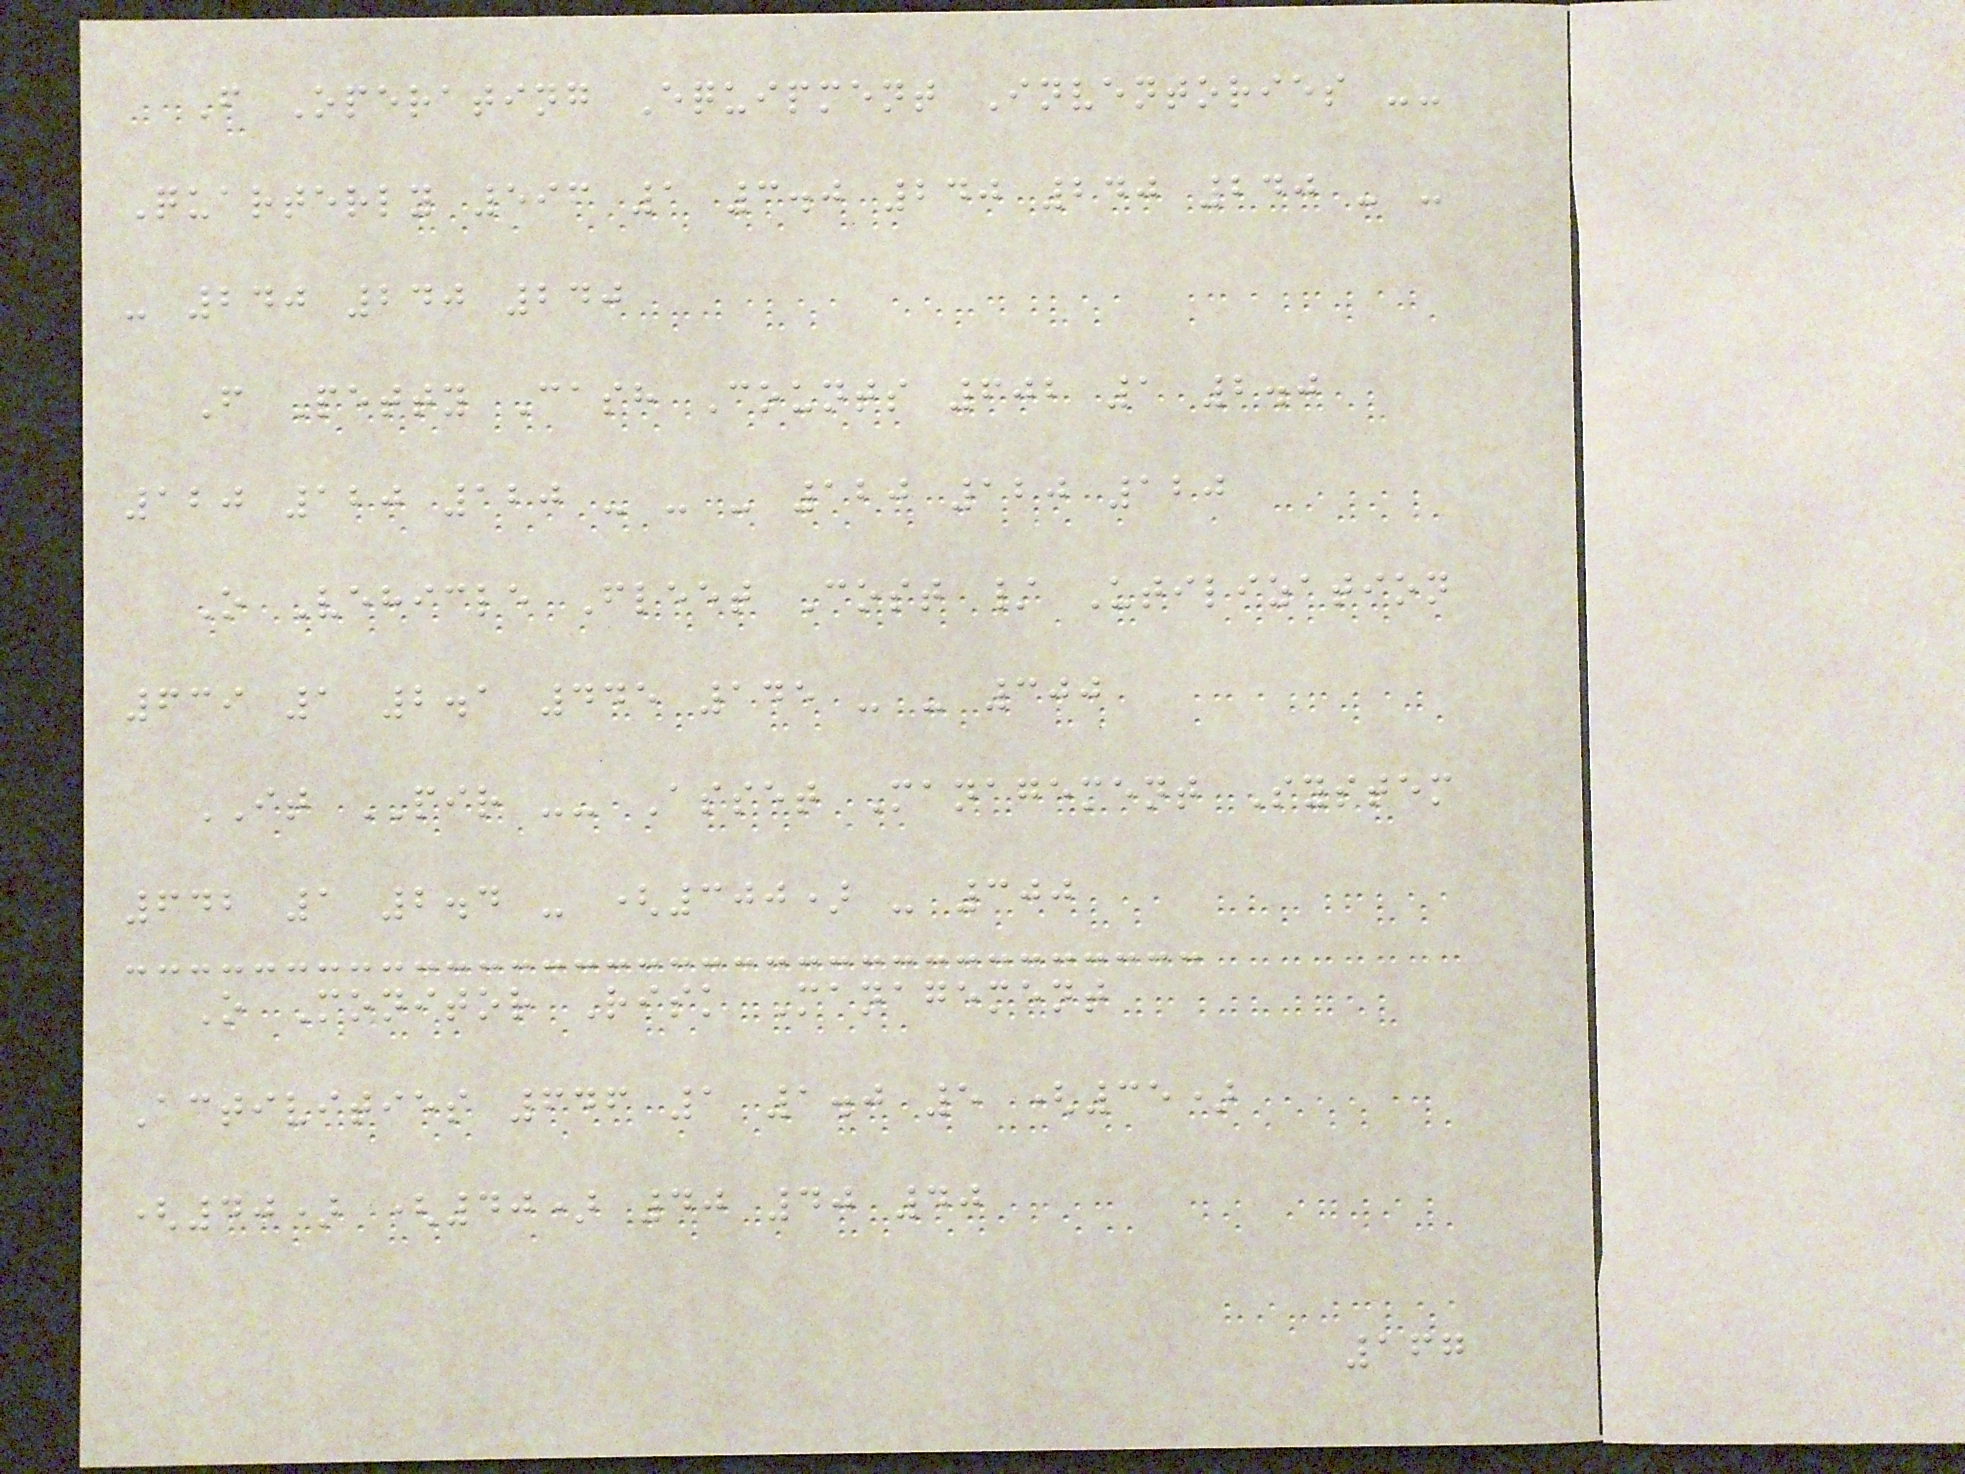F Operating Equipment Inventories --
Quarterly 596 1 3.0 240 240 240 - -
- 240 240 240
F Petty Cash Counts 602 1 2.0
120 120 120 - - - 120 120 120
O Vehicle Fleet Cost / Utilization
639 1 2.1 445 145 - - 300
IT PIR -- Asset Management System
642 1 2.4 - (300) - 300
O Monitor Risk Management
Activities 646 1 1.0 5 (35)
(40) (40) 40 40 40
167
